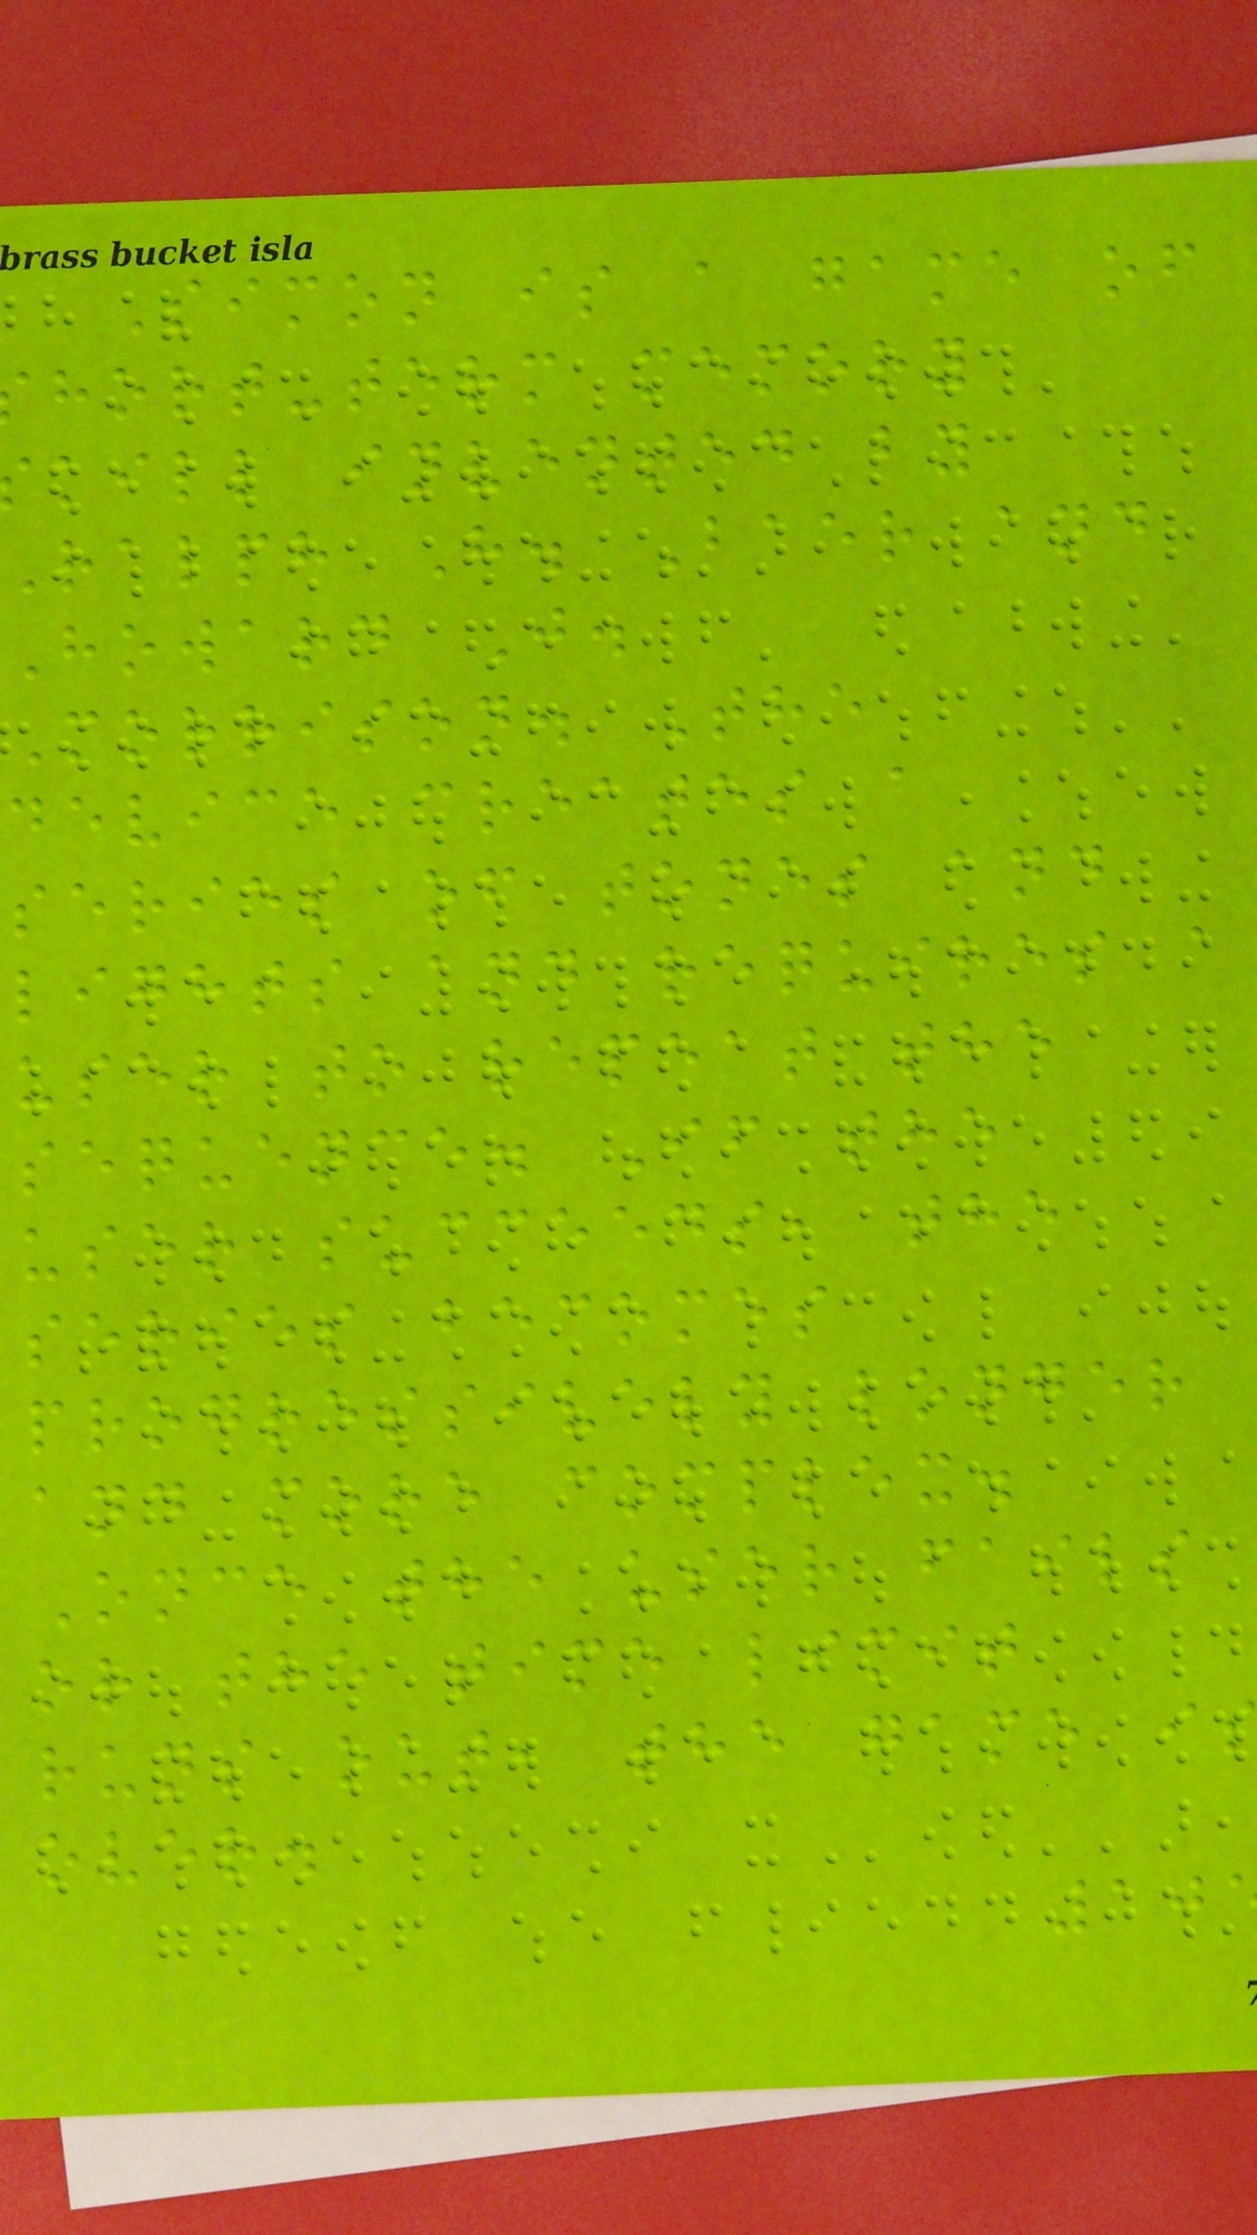Simon is a game of
hort-term memory
kill invented by
ralph H. Baer and
Howard J.
Morrison. The
device creates a
series of tones and
lights and requires a
user to repeat the
sequence. If the
user succeeds, the
series becomes
progressively longer
and more complex.
Once the user fails
or the time limit
runs out, the game i
over.
